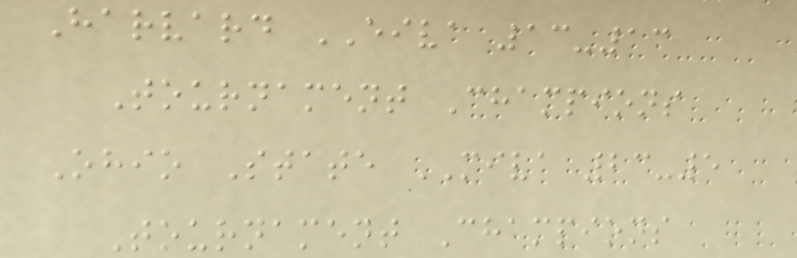Harvard EIVA 13-13
Tournament Champions
Ohio State MIVA 23-5
Tournament Champions
